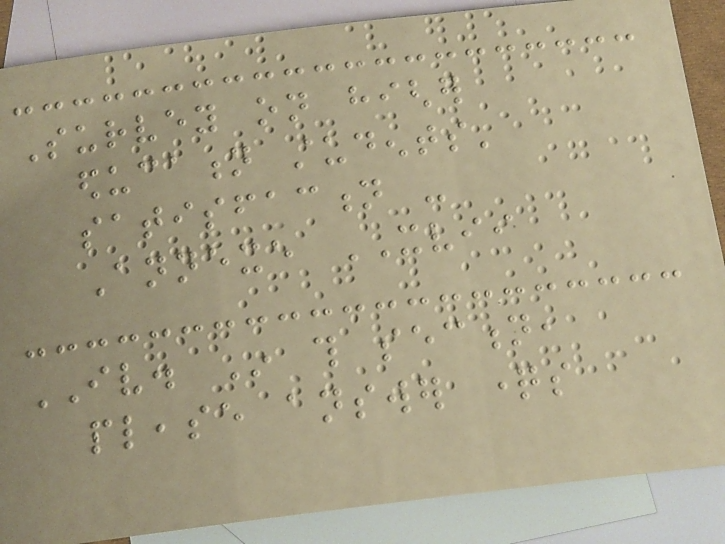Survey on higher
education students'
satisfaction -
Annexe XVII
IV. In this section,
please answer questions
